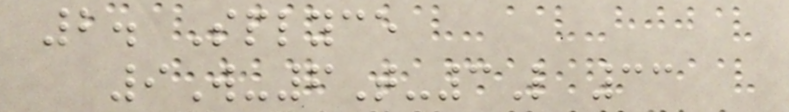2. Splyce
9W-6T-3L 33
